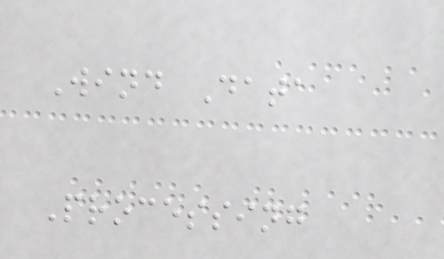Wind Data
Processing
